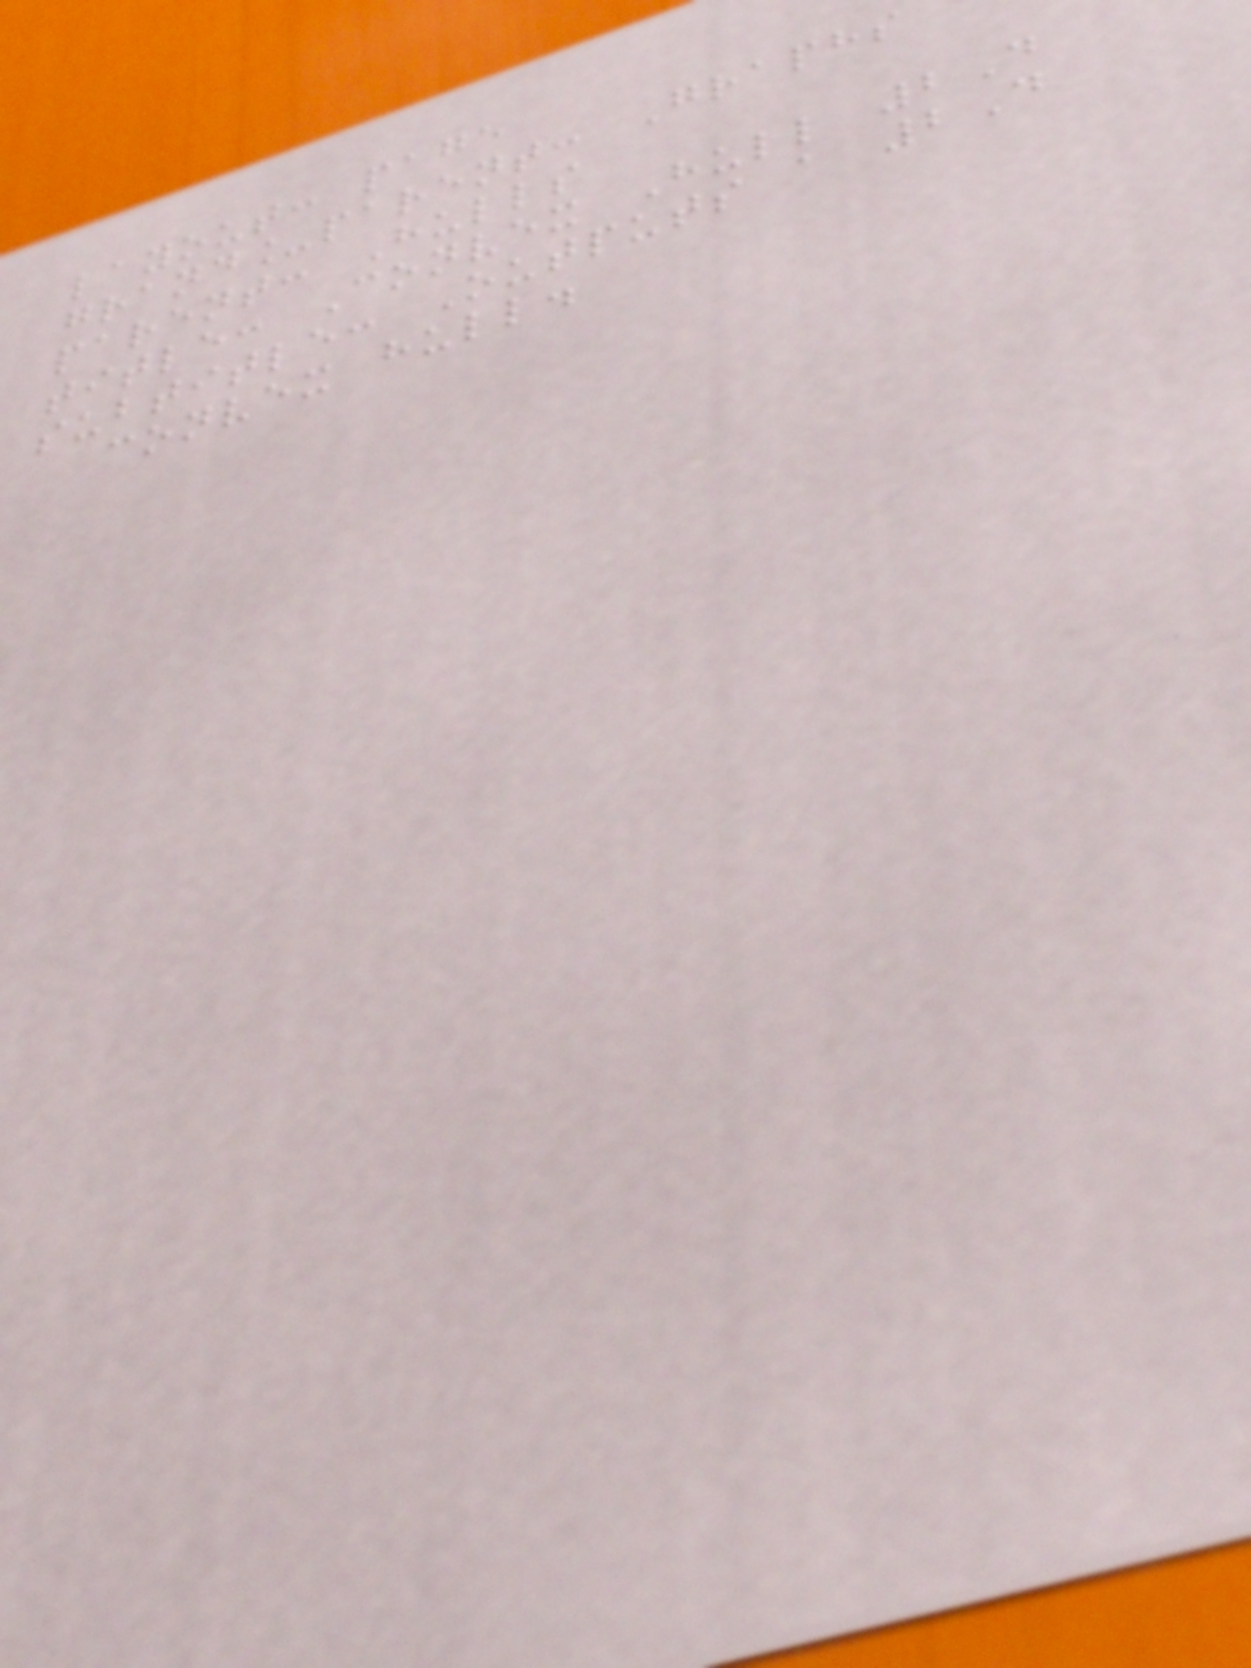layout: page
grand_parent: Graphs
parent: Hulls
title: Convex Hull 2D
subtitle: Outputs a 2D
convex hull.
